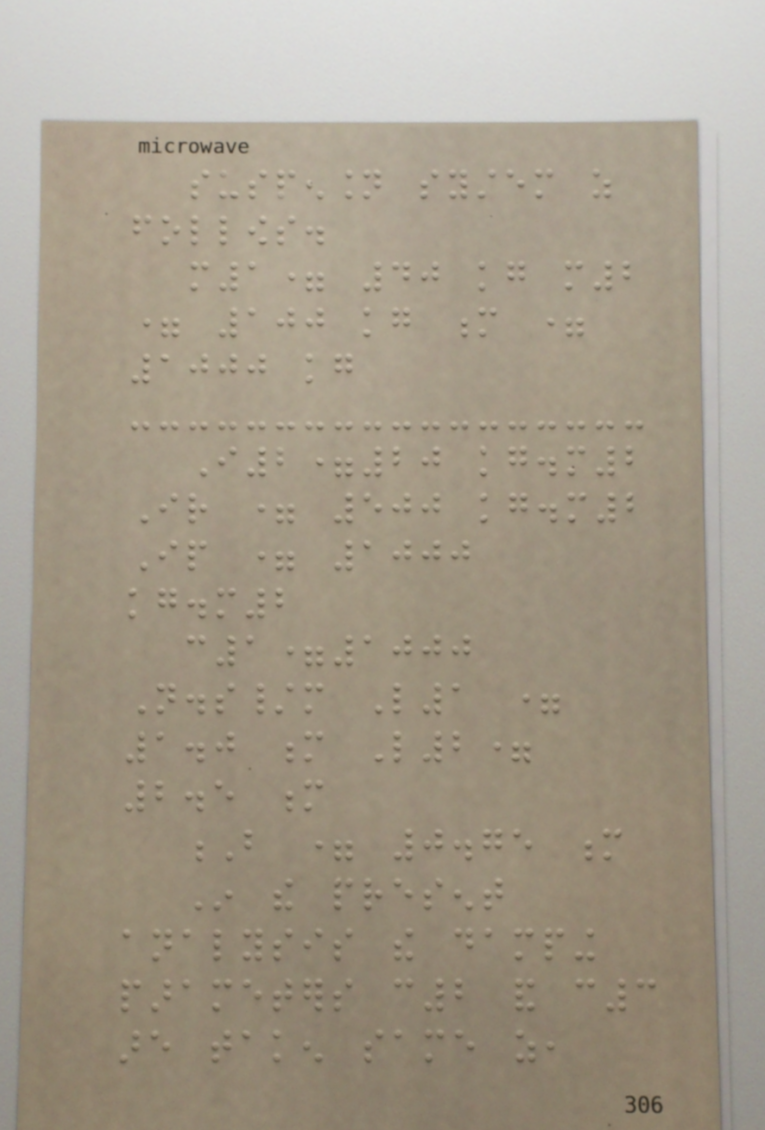suspension system as
follows.
m1= 40 kg m2
= 100 kg m =
1000 kg
I2=20 kg.m2
Ir = 500 kg.m2
Ip = 1000
kg.m2
c1=1000
N.s/m L1 =
1.0 m L2=
2.5 m
B = 0.75 m
In the present
analysis the damping
parameters c2 and c3
are taken same as,
